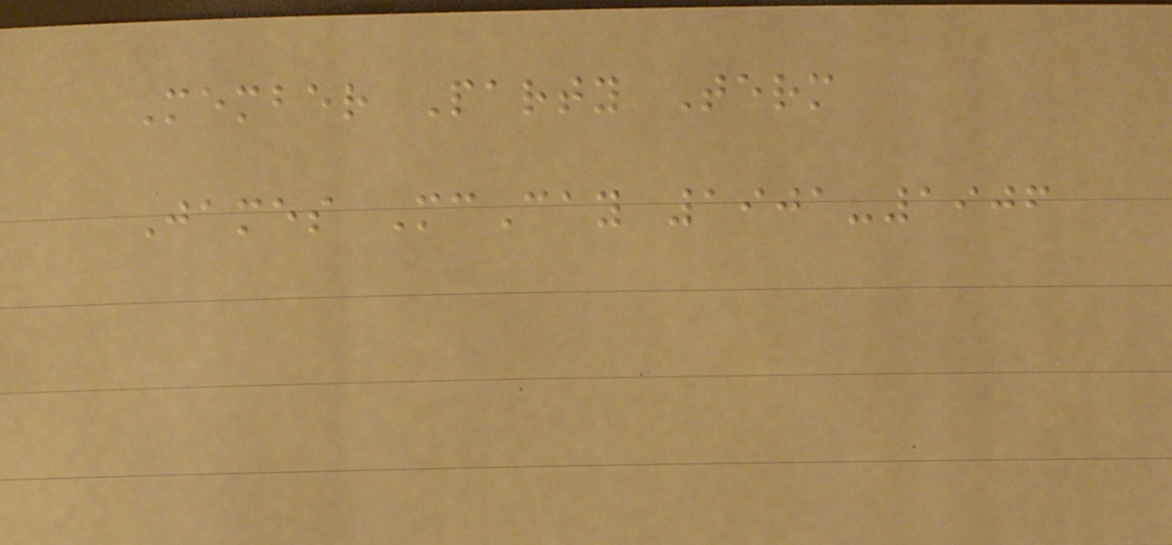Member Party Term
James McCay 1901-1906
